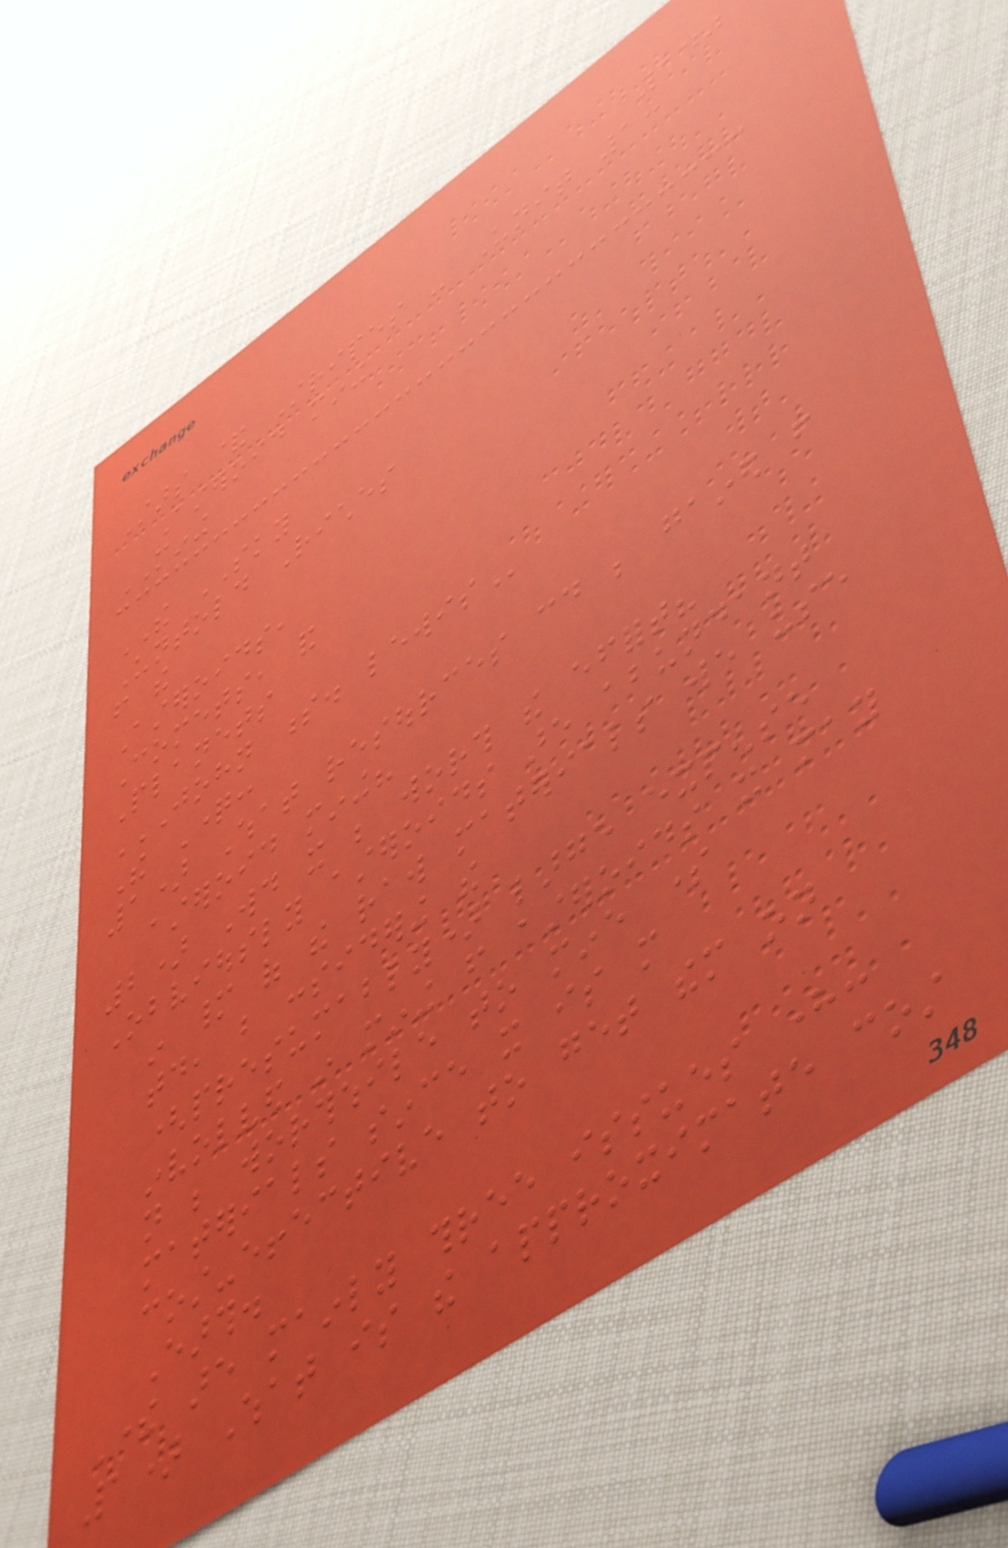140
Stars & Stripes - Unit 1:
Asteroid mining
MINING
THE SKY
Untold Riches
from the
Asteroids,
Comets, and
Planets
JOHN S. LEWIS
The Question:
1) What resources could be gained from
asteroid mining?
2) Would it be worth the effort?
Obviously asteroids are abundant
in many of the raw materials we use
today, but considering the
(presumably) large expense
involved in mining from asteroids it may
not be worthwhile to mine some
materials since it is more
cost-effective to get them on
Earth.
There are mainly three issues here:
1) What is the approximate cost
